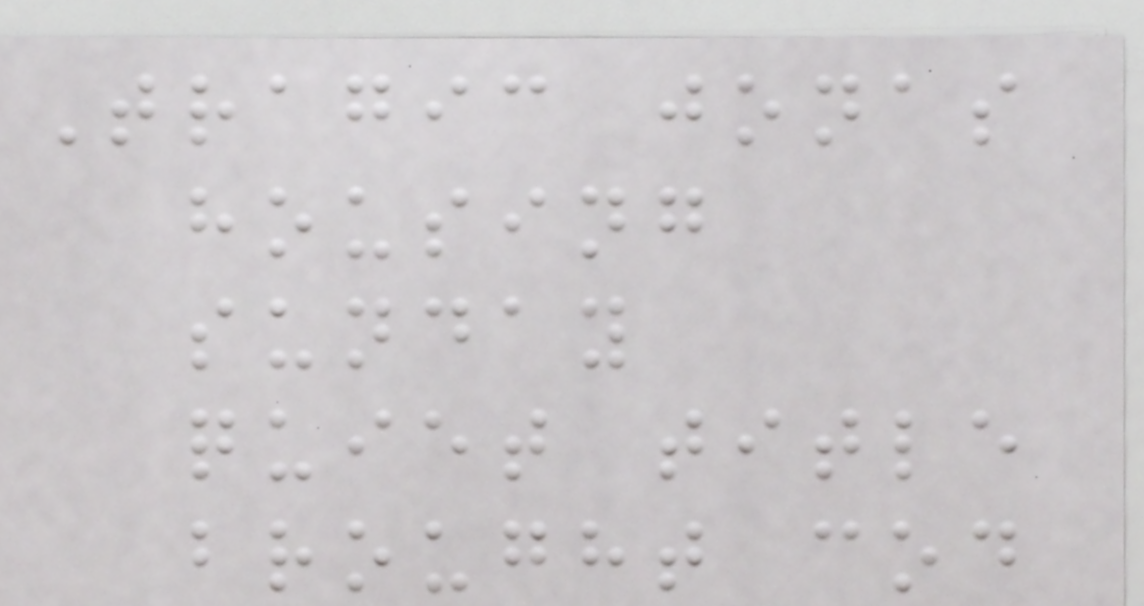Tragic jonas
housing
sunday
quiet title
brought cod
